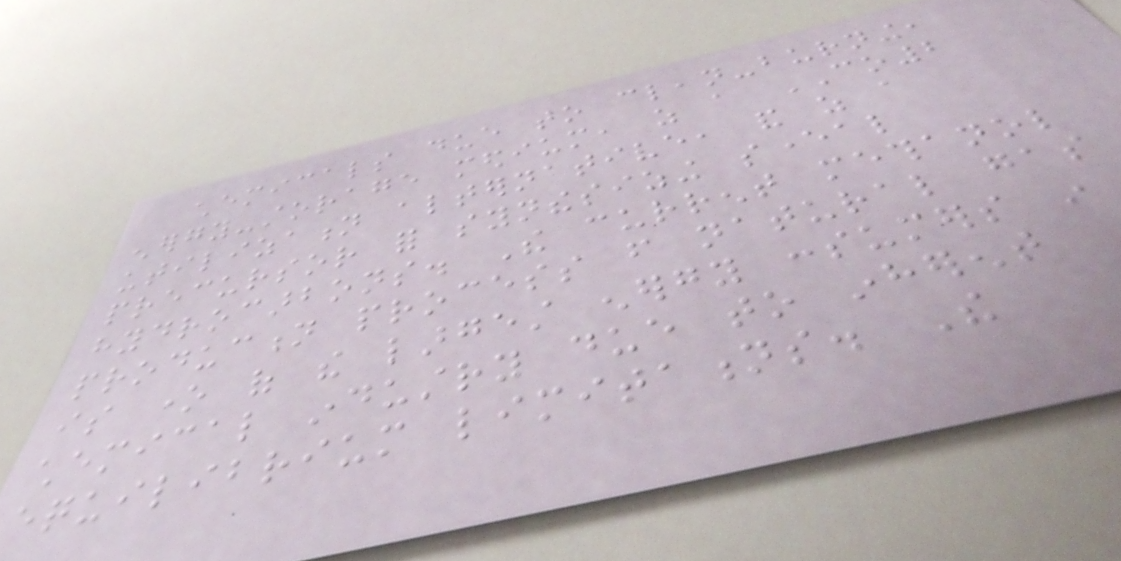chemicals due to clean-burning,
energy-storage medium, as a CO2
utilization alternative, and as a
precursor for synthesizing several
hydrocarbons. The current methanol
production process from natural gas
is one of the largest energy consumers in
chemical industry due to inherent
equilibrium limitations. The
